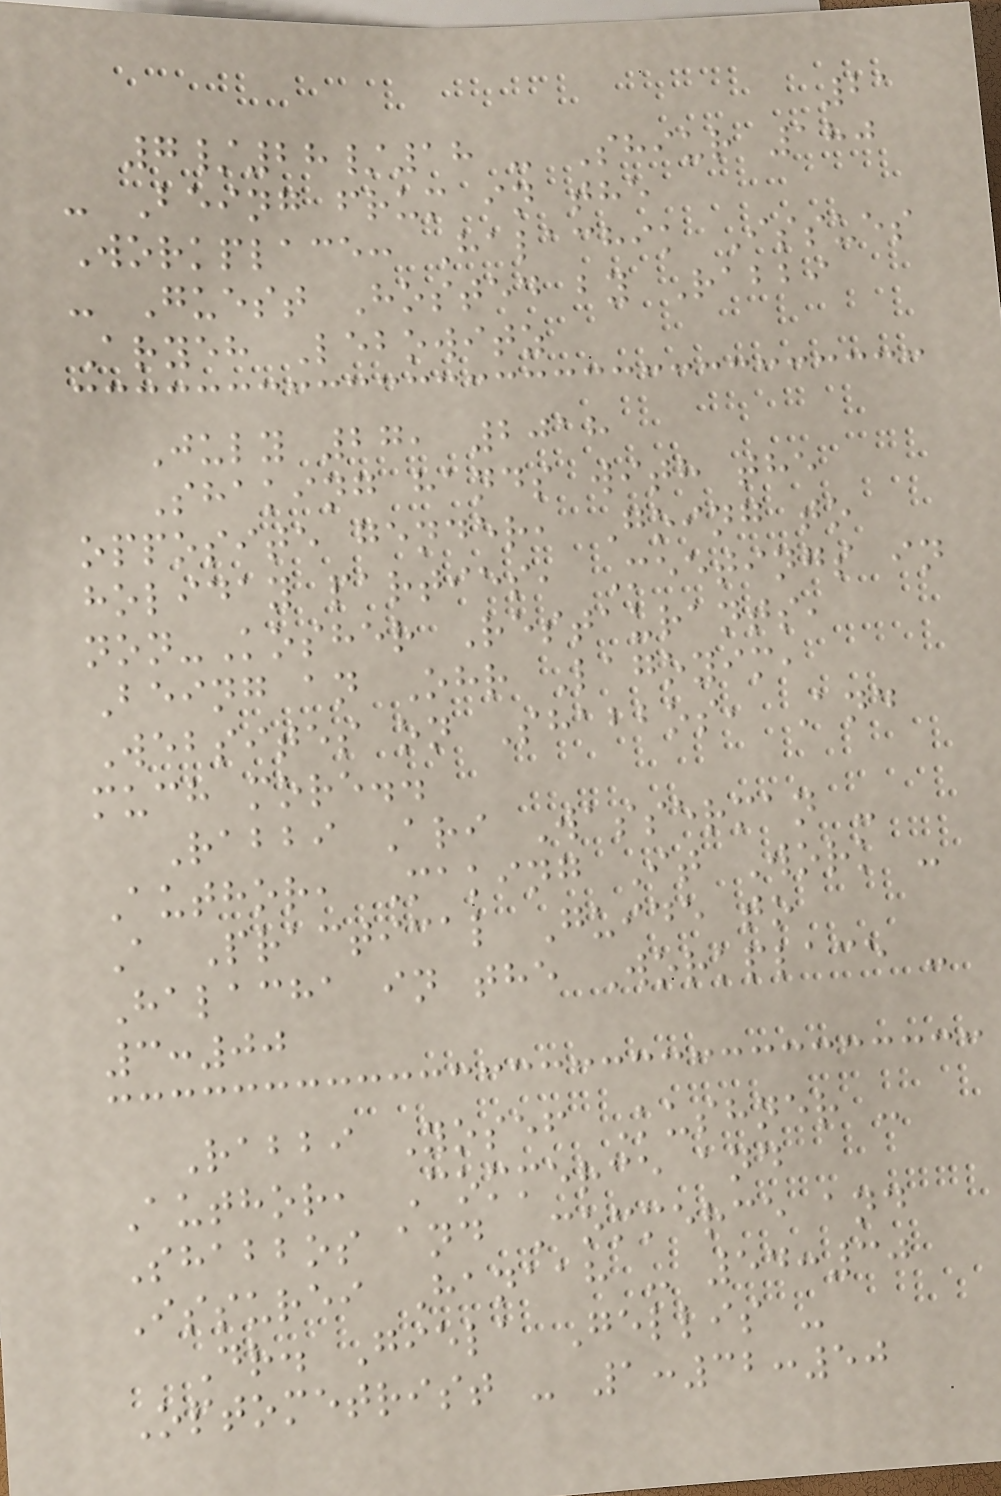21
7/28/18 - Shiur 180
- Being frum in the
Workplace: Halachik Issues
- Guest Hosted by Rabbi
Aryeh Lebowitz
July 27, 2018
Shaking hands with the
opposite gender, Going to
holiday parties, Meetings in
non-Kosher Restaurants,
Being an Ohr Lagoyim,
Websites on Shabbos, And
much more..
Rabbi Ari Wasserman -
Author, Making It Work -
A Practical Guide to
Halacha in the Workplace -
3:00
Rabbi Yosef Kushner -
Author, Commerce and
Shabbos and Commerce and
Issurei Hanaah - 54:30
Dr. Giela Gellis -
Optometrist - 1:32:50
